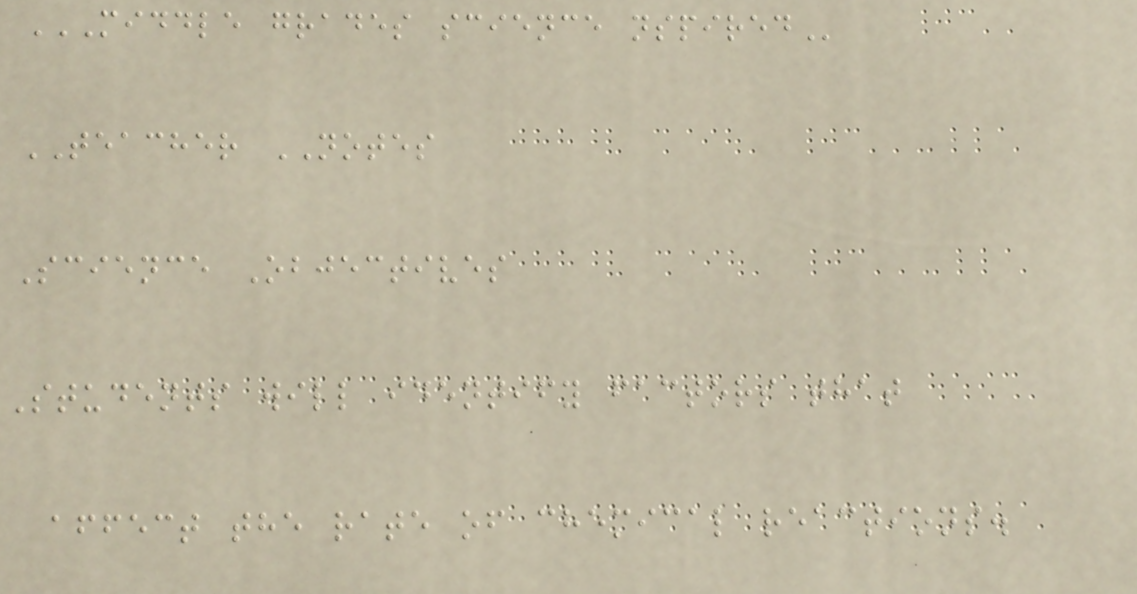MIDDLE GRADES SCIENCE NSPIRED
TEACHER NOTES
Science Objectives
Students will identify factors that
affect the rate of chemical reactions.
